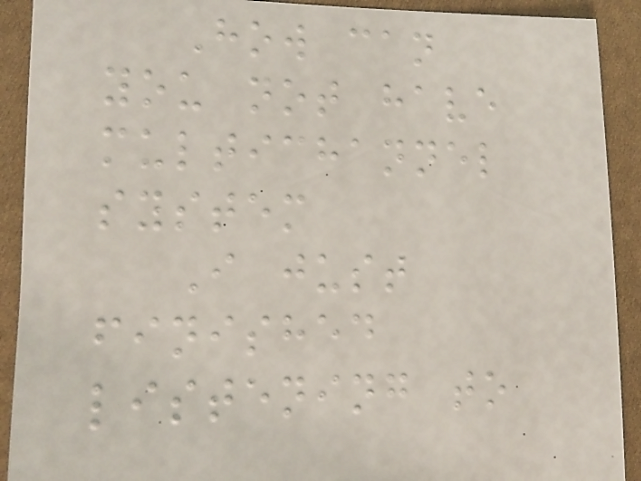How can
you not have
multichannel
system
I just
finished
listening to
